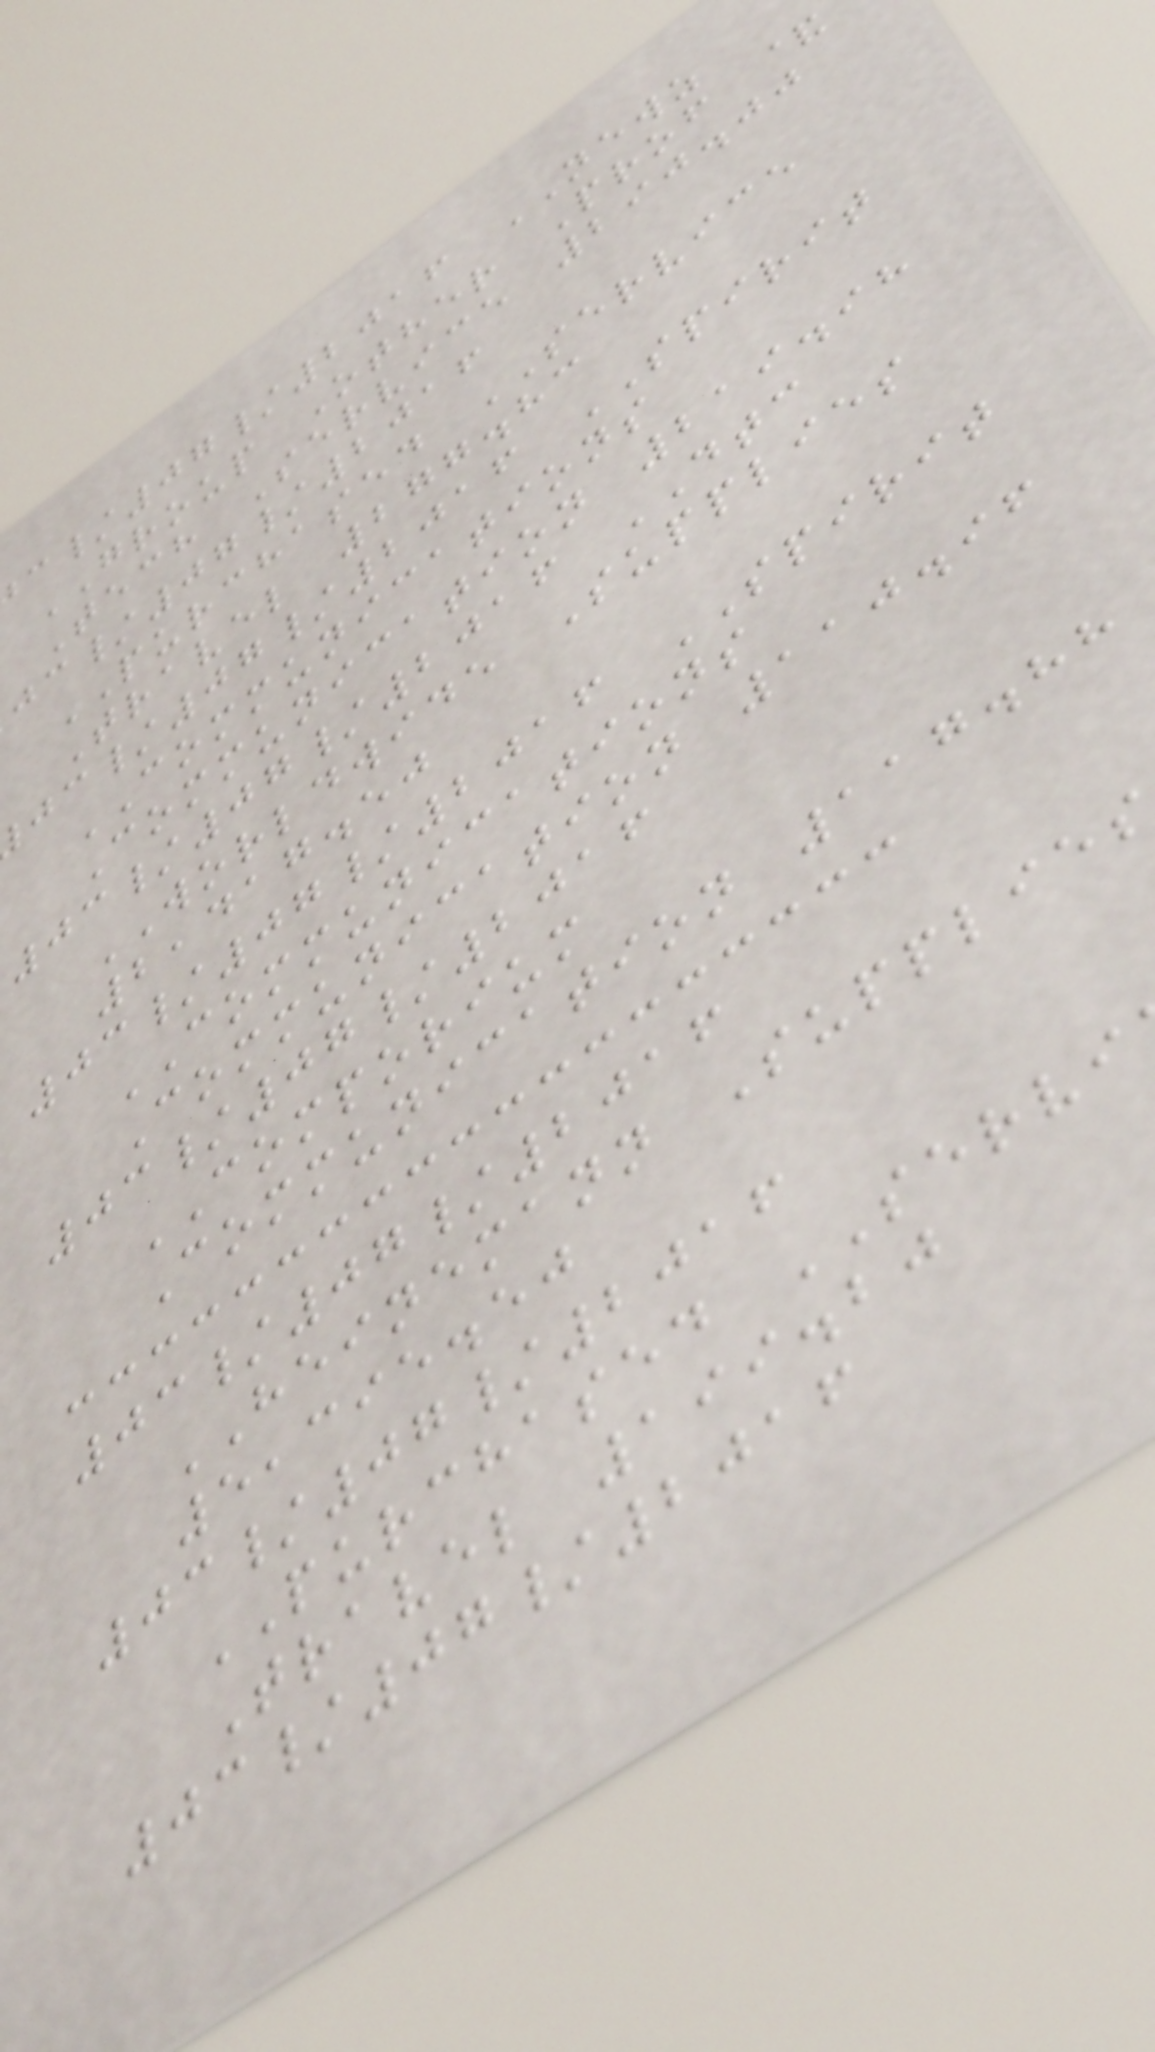/07/2016 NEWZ
GROUP Other Prof &
Tech Service 290.00
/07/2016
PURCHASED SERVICE
Travel 277.83
/07/2016 SPIRIT
COMMUNICATIONS
Communication 219.98
03/07/2016 DTC
WORLDWIDE Supplies
2,417.50
03/07/2016 SPIRIT
COMMUNICATIONS
Communication 110.96
03/07/2016
COMPORIUM
Communication 117.88
03/07/2016
HEINEMANN Supplies
5,395.50
03/07/2016
PURCHASED SERVI
Travel 199.20
03/07/2016
